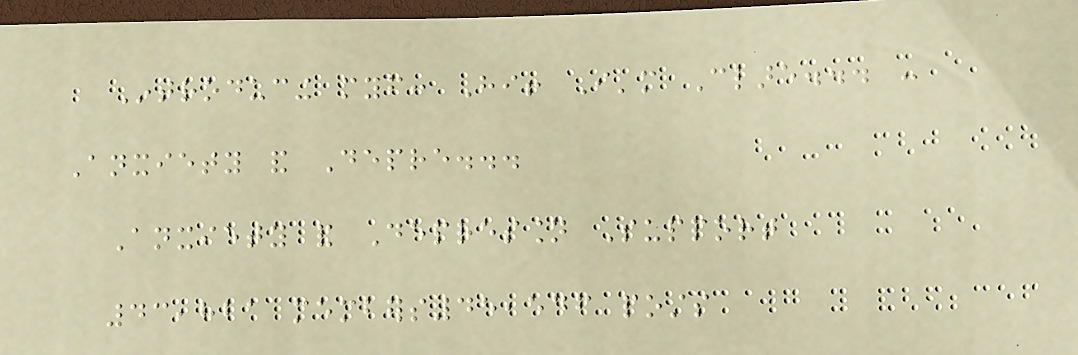Introducing myself: Hi! I'm Clare... -
Anxiety and Depre...
Anxiety and Depression Support
43,821 members45,546 posts
